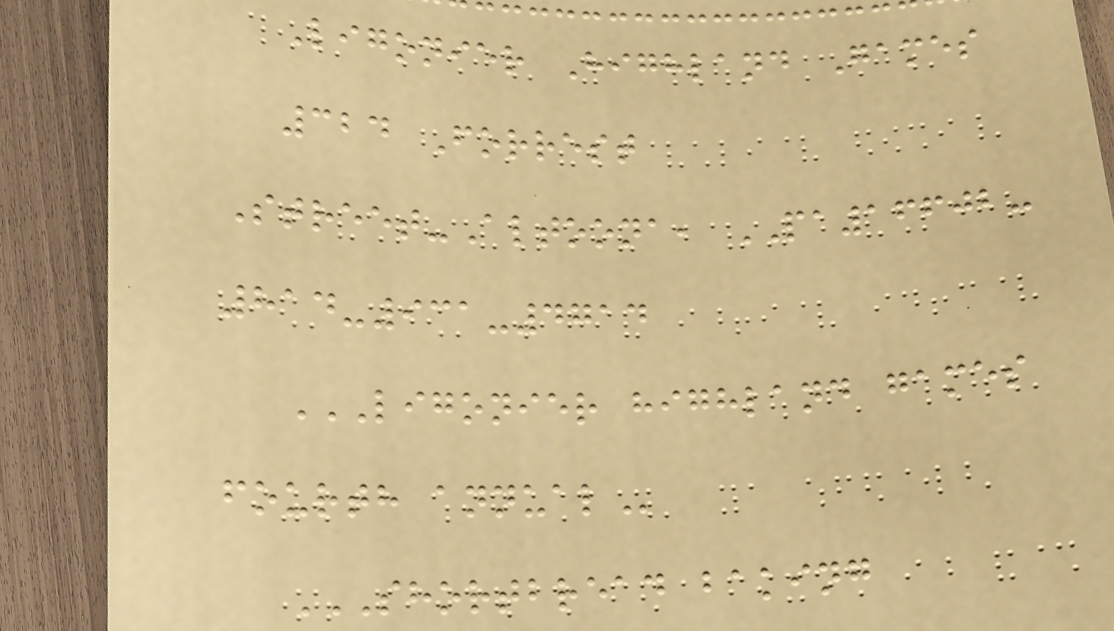Ligonier Highland Games
324 Forrest
Street-Altoona, PA16602-
814-931-4714
LIGONIER HIGHLAND GAMES
FOURTH ANNUAL
SHORTBREAD BAKING
